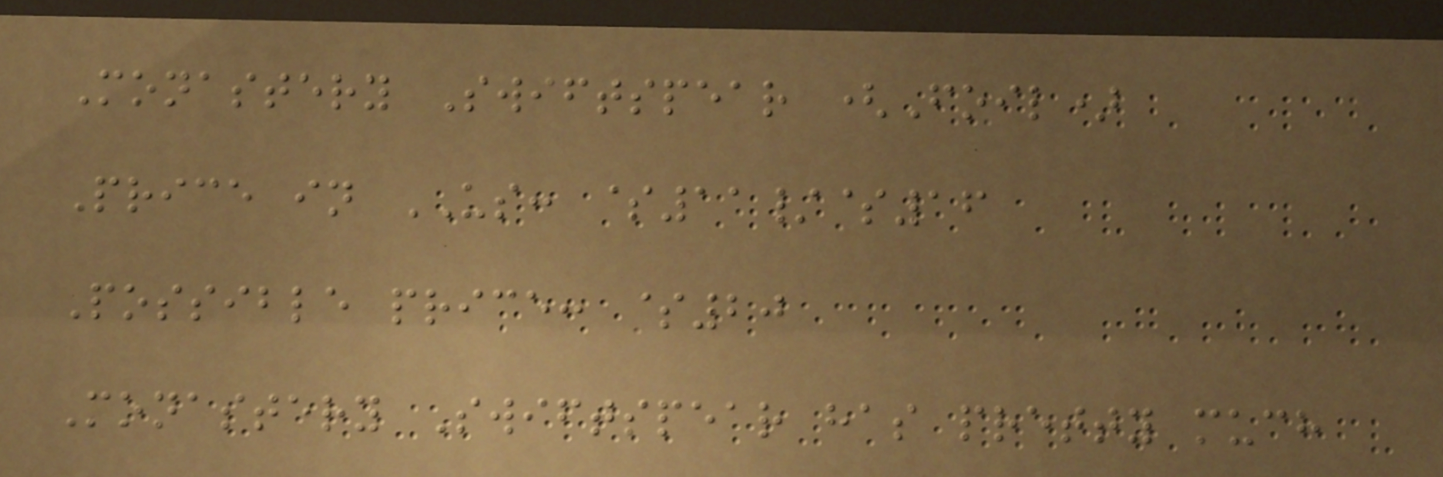Monastery Swiftspear (Foil)
Price in US: $11/$16
Possible price: $20
Monastery Swiftspear has pretty much
